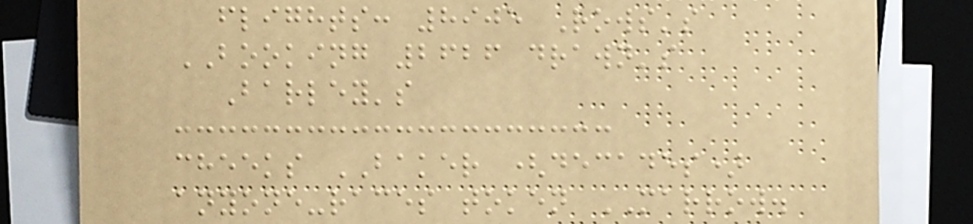flights: 8905 Rows's
BOOKING 2626 drawn's
Barley's
cheeks BAKER (decades)
anyone-races token MARROW.
